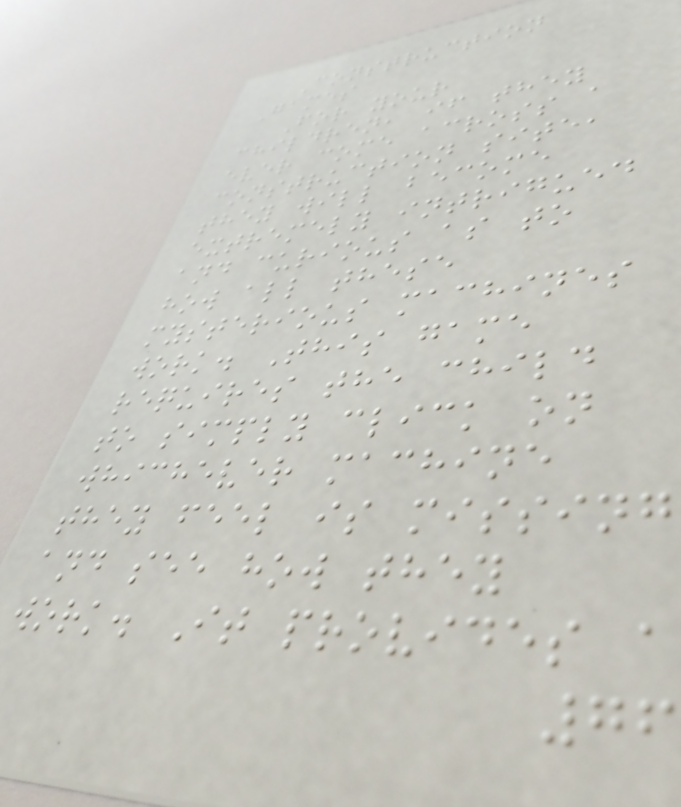Construction
Games
For your
children, if they
ever come across a
construction site,
they will become
extremely intrigued
and curious as to
how all these
mysterious machines
work. This game
requires the child
to simply click on
whichever machine
they feel is missing
and see how they
work. It provides a
76
